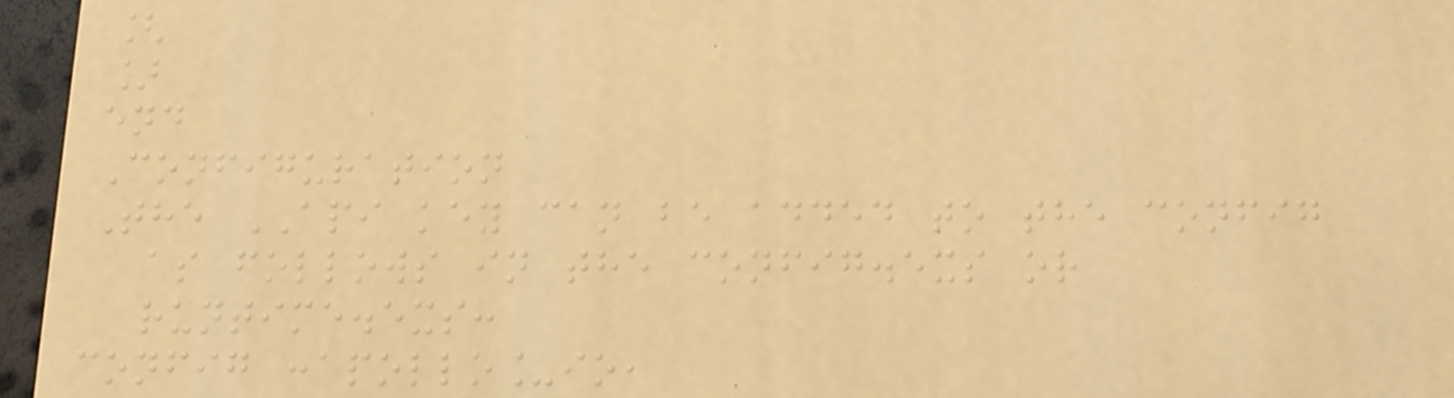[
]
end
Configuration
The API key can be added to the config
as follows in the config.exs or
runtime.exs:
config :apollo_io,
